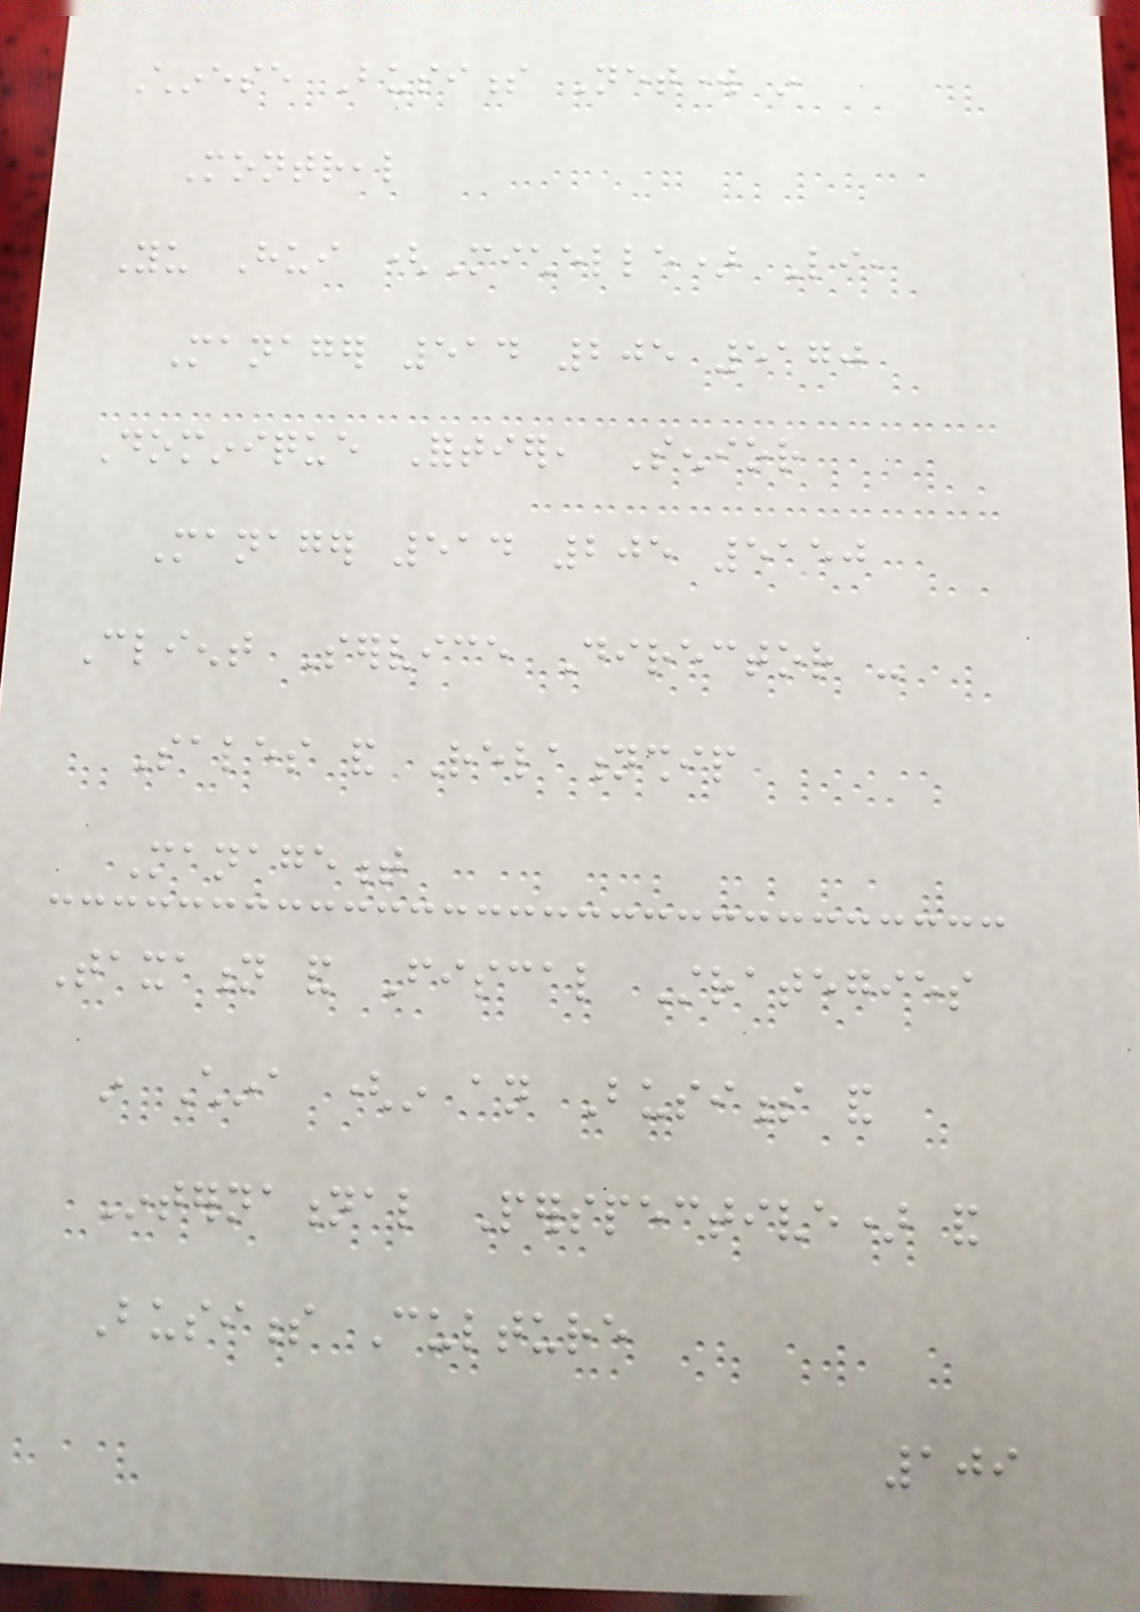Chinese Business Network in
Montreal
Yu Hui (Michelle) Li,
Manager 514 205 5170
Dominique Fortier, Senior
Manager 514 205 5150
Client Service Director -
Sales and Relationship
Management
Taxation and Fiscal Strategies
in China (in an Business and
International Perspective) and
Business Culture
109
